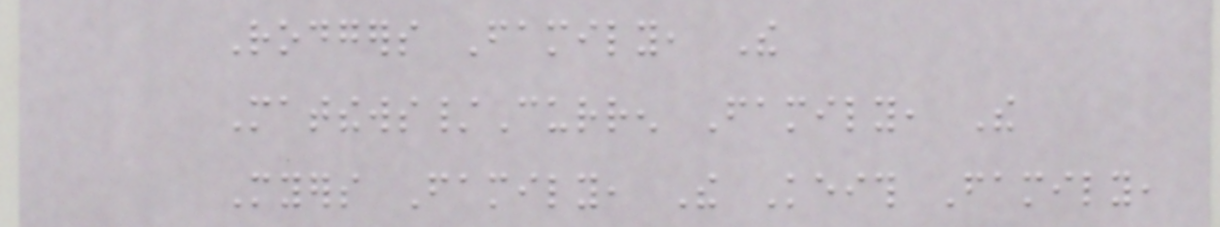Rodgers Family, The
Matthews/Curren Family, The
Myers Family, The Keith Family,
